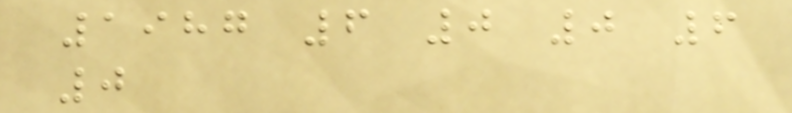1987 6 0 0 6
0
